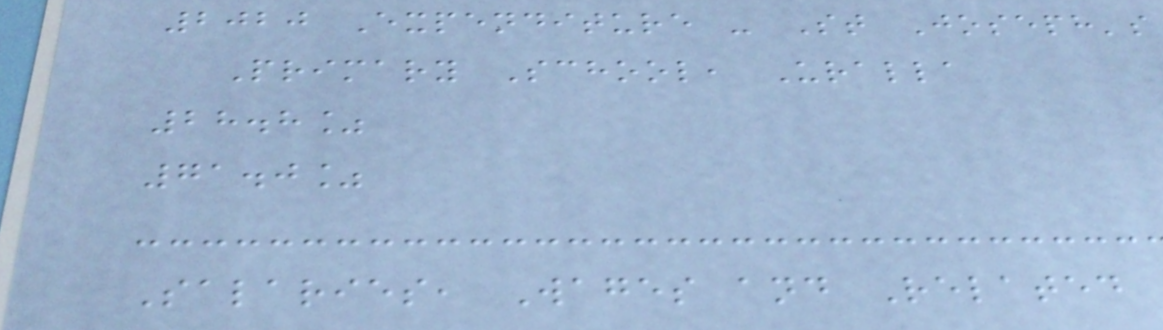2020 Expenditure - St Joseph's
Primary School, Uralla
28.8%
71.0%
Salaries, Wages and Related
